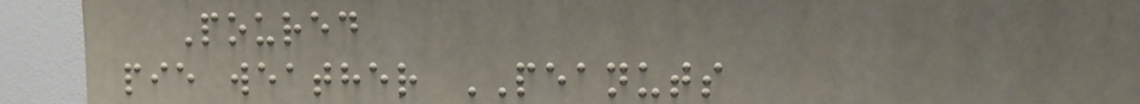Poured
pie weather PEANUTS
